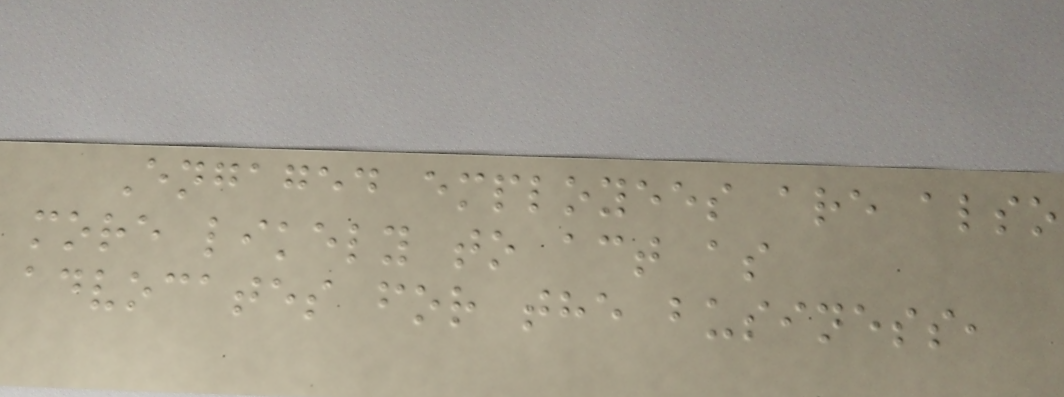Engaged employees are also
more likely to act as
advocates for the business,
